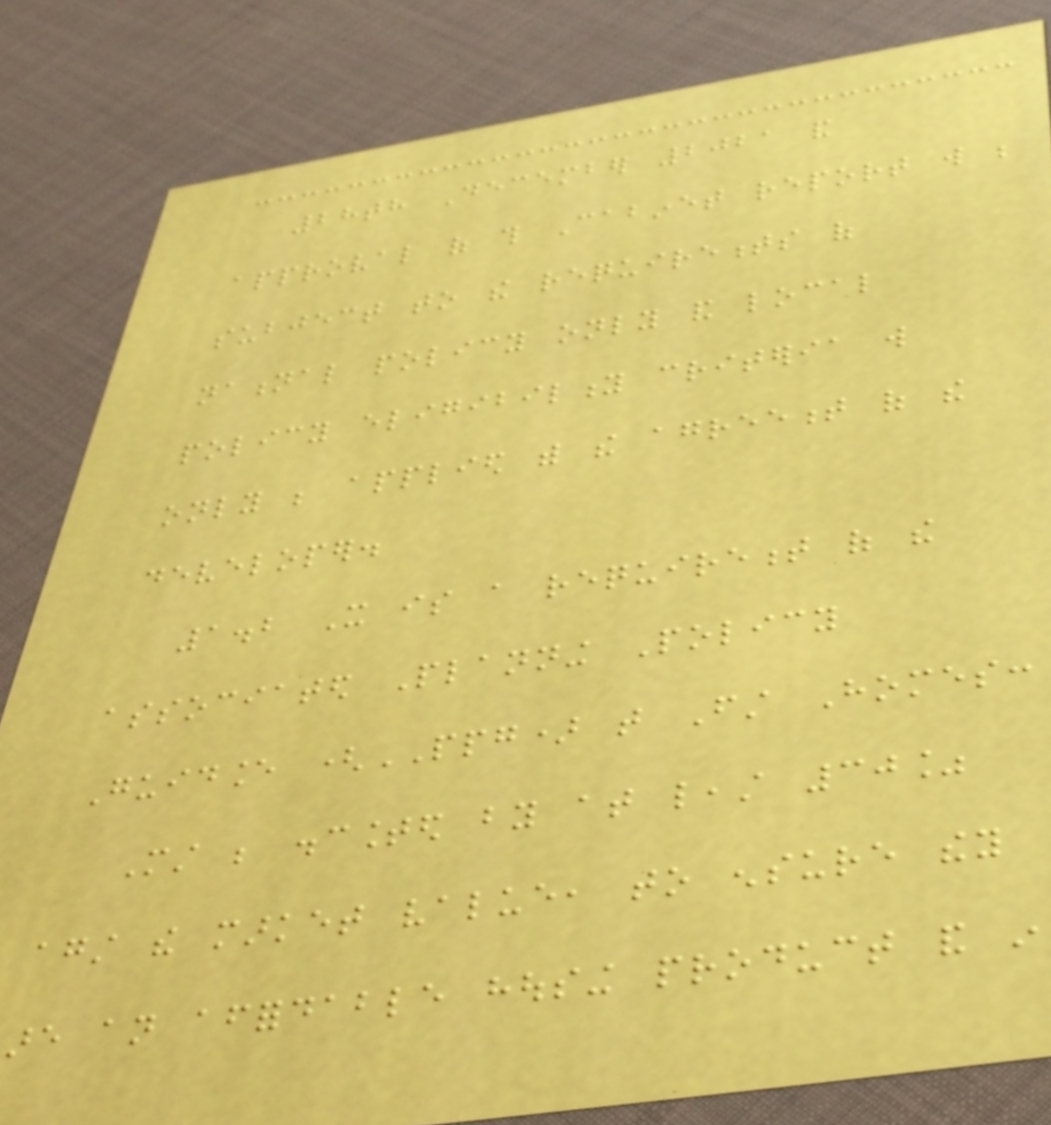28th December 2021 and
approval of this Cabinet report will be
subject to the requirements of
national policy only and local
policy eligibility criteria will
only be applied with the agreement of the
developer.
1.2 It is a requirement of the
associated Planning Policy
Guidance (PPG) that First Homes:
Must be discounted by at least 30%
against the market value, to ensure they
are an affordable housing product and in
